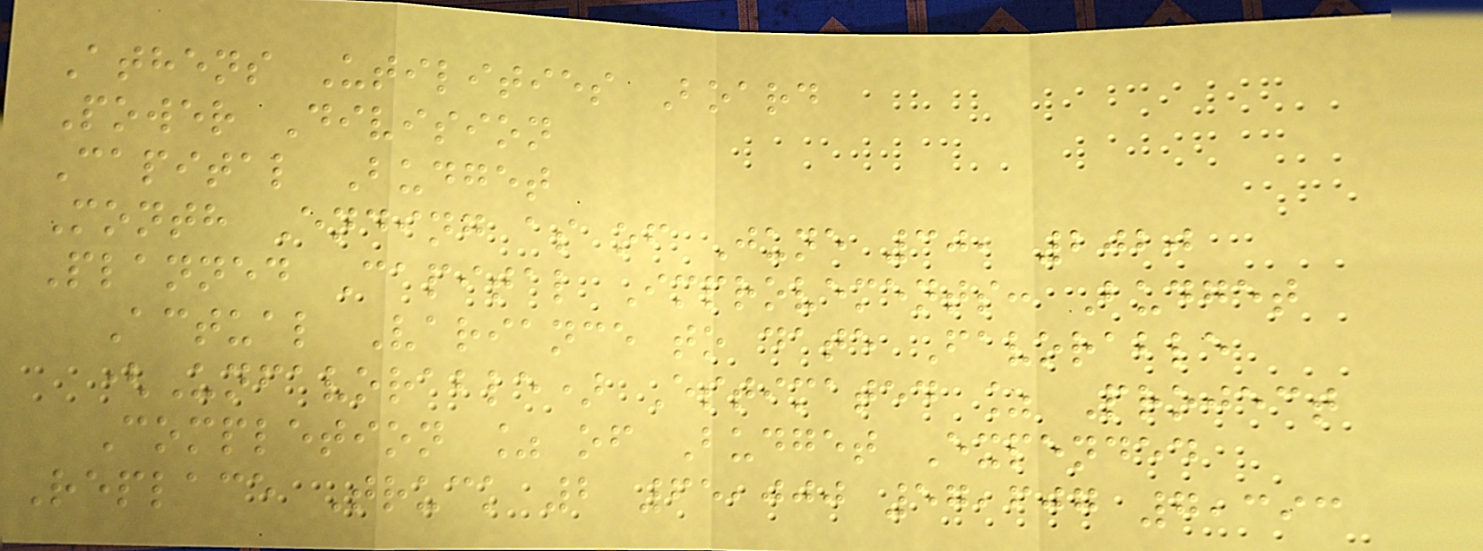Athens Utilities Board
Power Division
Capital Budget
Month Ending as of June 30, 2020
Planned Capital Improvements: Budget
Actual Variance to date Favorable
(Unfavorable) Estimated % Project
Completion % of Budget Expended
Replace Truck 2 65,000 57,607 7,393
